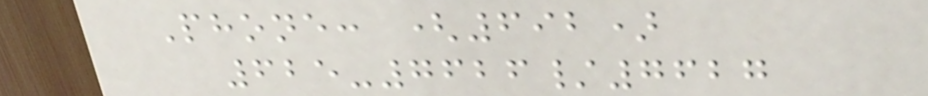Phone: (692)
625-7626/7627
